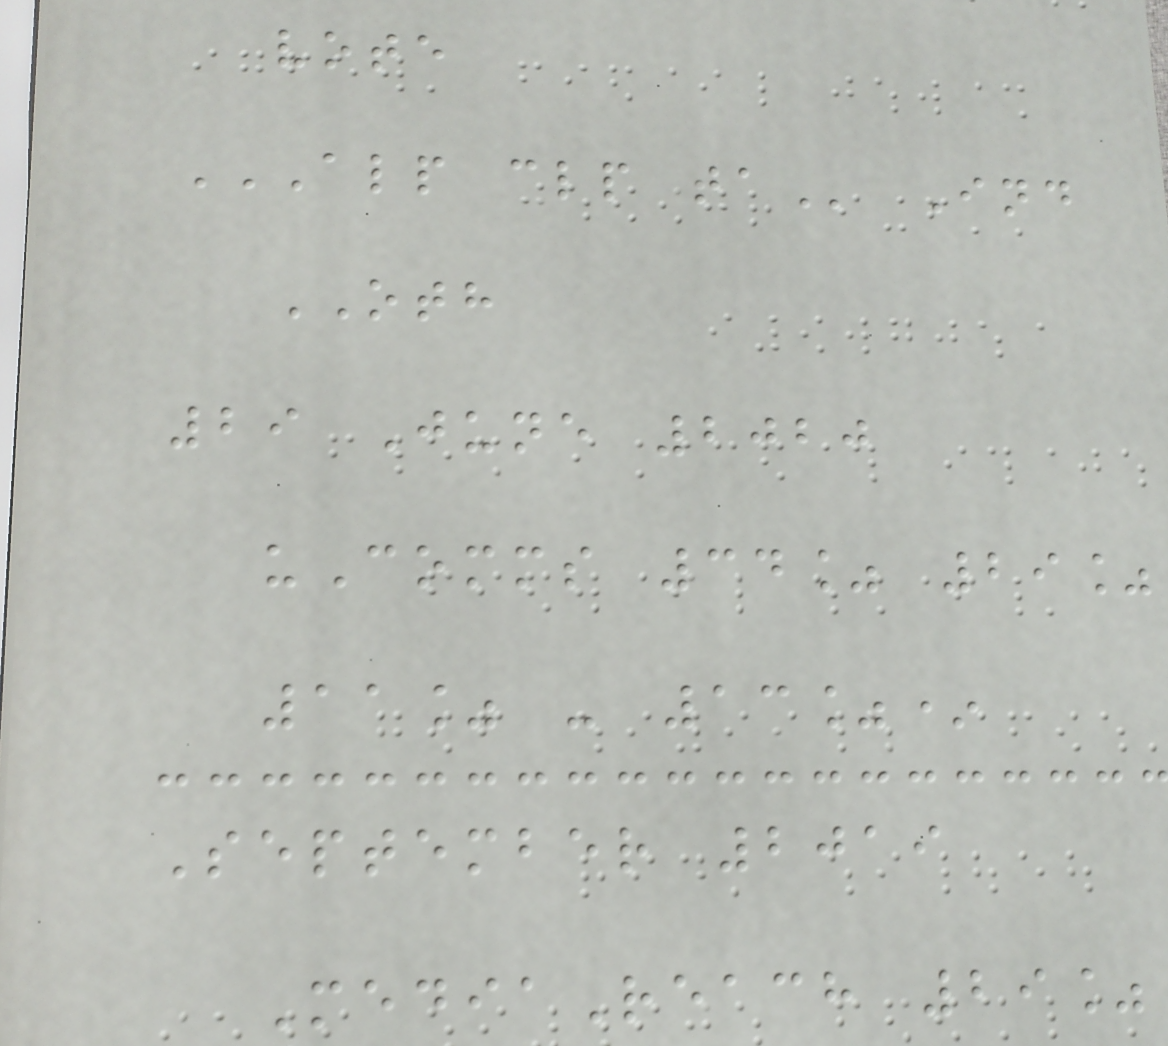vote
ALP CLP TA Ind
OTH
29 June 2020
uComms 34% 29%
11% - 13%*
September 2019
MediaReach 29%
